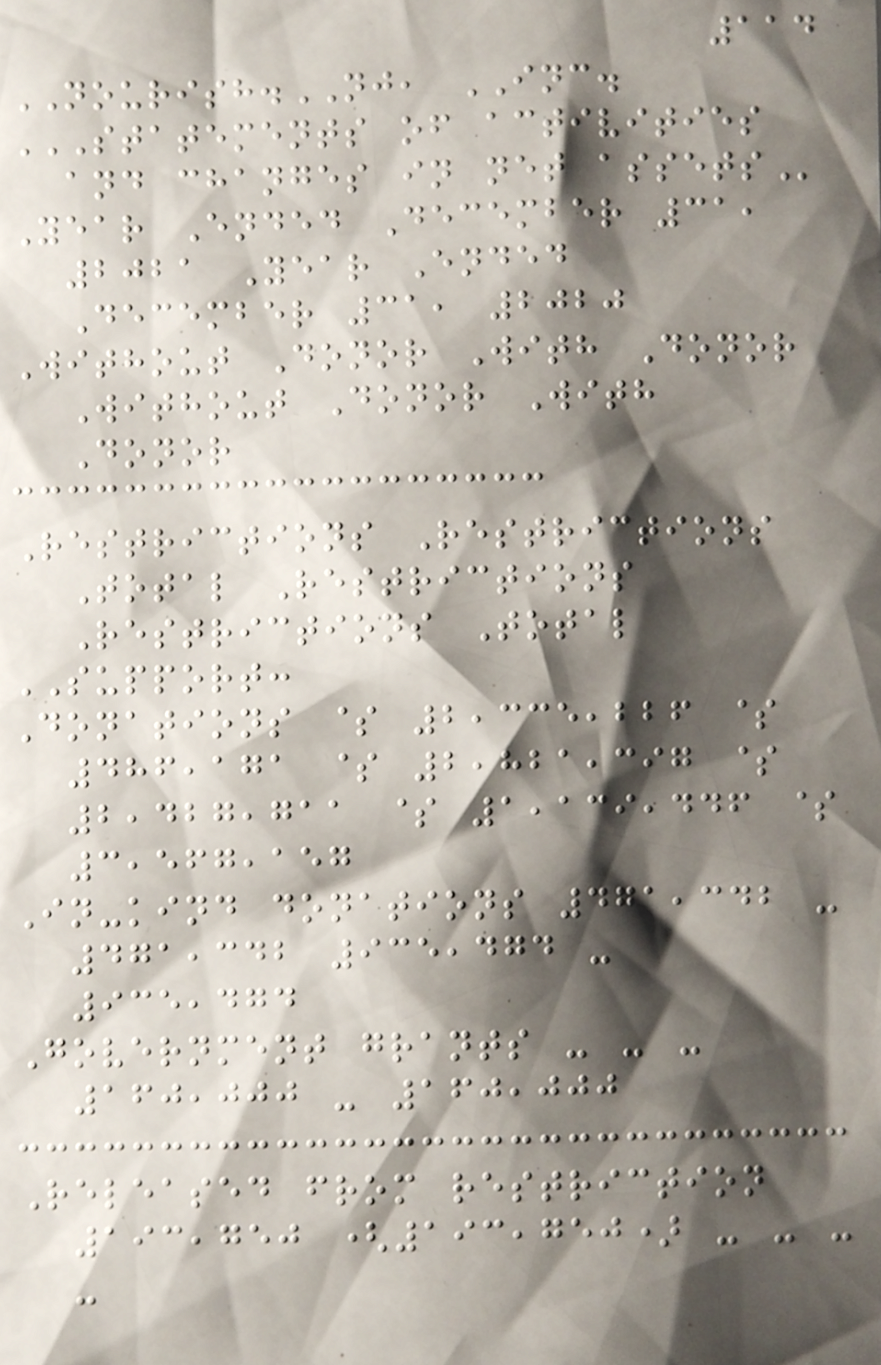114
NOURISH.NJ, INC.
STATEMENTS OF ACTIVITIES
AND CHANGES IN NET ASSETS
Year Ended December 31,
2021 Year Ended
December 31, 2020
Without Donor With Donor
Without Donor With
Donor
Restrictions Restrictions
Total Restrictions
Restrictions Total
SUPPORT:
Donations $ 2,335,226 $
486,171 $ 2,821,397 $
2,427,711 $ 1,139,446 $
3,567,157
In-kind donations 471,342 -
471,342 935,474 -
935,474
Government grants - - -
160,000 - 160,000
Released from restriction
193,750 (193,750) - - -
-
